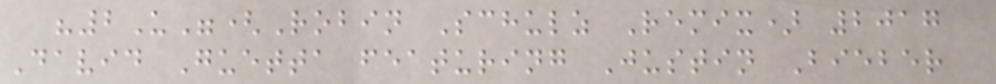"2U"(Robin Schulz Remix) 2017
David Guetta featuring Justin Bieber
